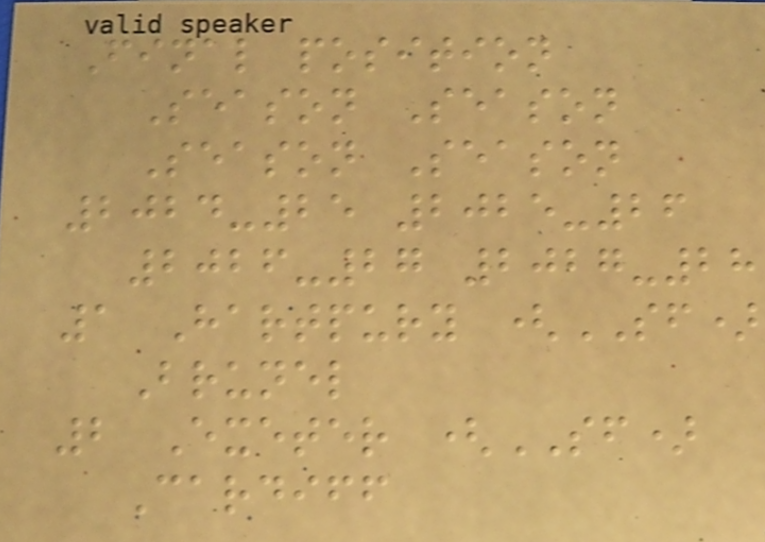Final position
Season Season
Season Season
2024-25 2025-26
2026-27 2027-28
1 Hartpury (SF)
Brunel
2 Exeter (SF)
Cardiff
